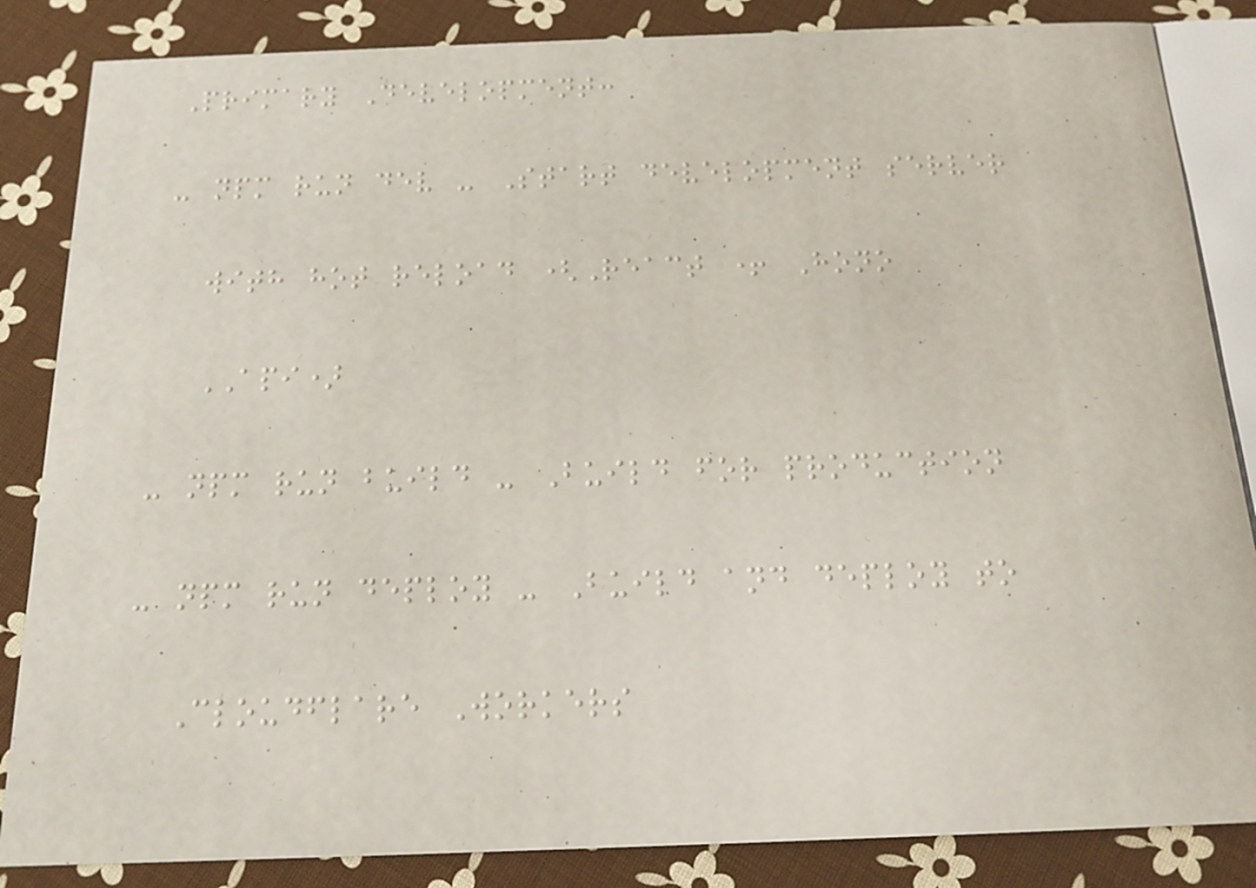Primary Development:
- npm run dev - Start development server
with hot reload (React + Hono
API)
- npm run build - Build for production
- npm run deploy - Build and deploy to
Cloudflare Workers
